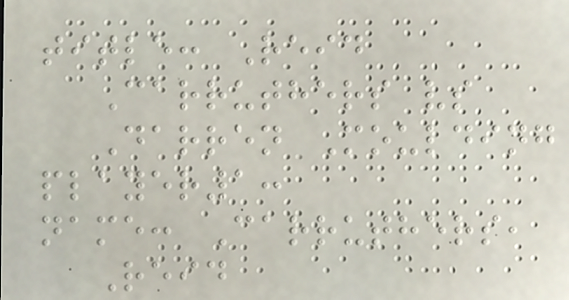title: Reid
Carruthers vs
Darren Moulding
player1:
name: Carruthers,
Reid
